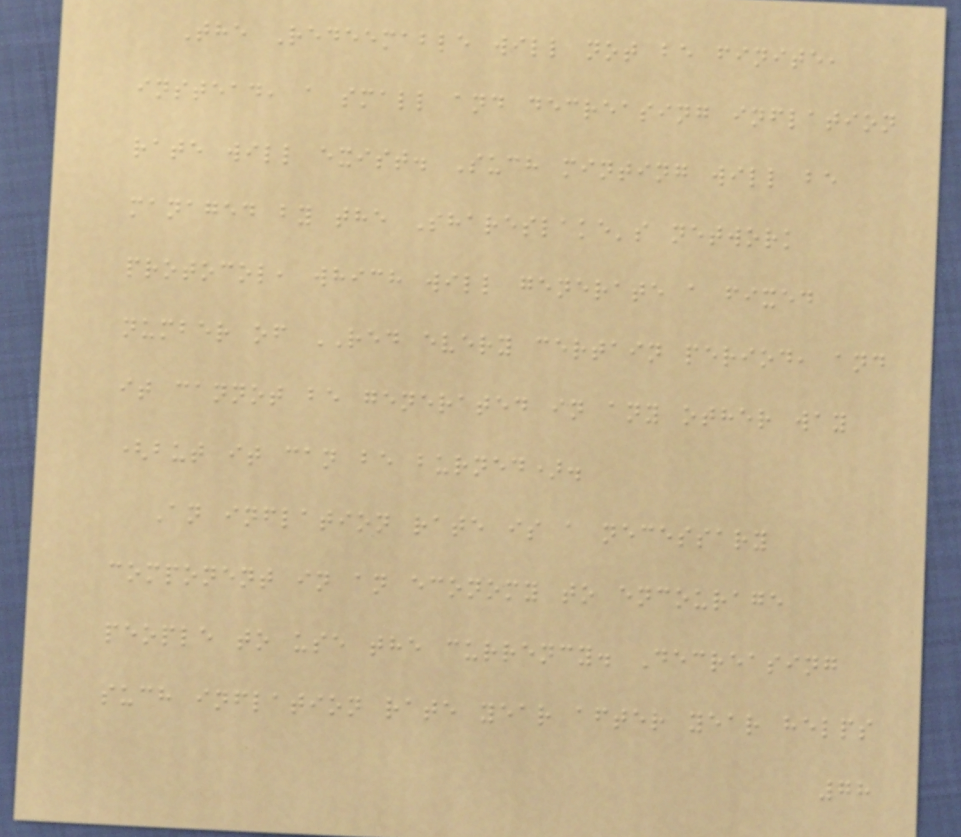The Redeemable will not be finite,
instead, a small and decreasing inflation
rate will exist. Such minting will be
managed by the Shareslake's network
protocol, which will generate a fixed
number of RED every certain period, and
it cannot be generated in any other way
(but it can be burned).
An inflation rate is a necessary
component in an economy to encourage
people to use the currency. Decreasing
such inflation rate year after year helps
78
